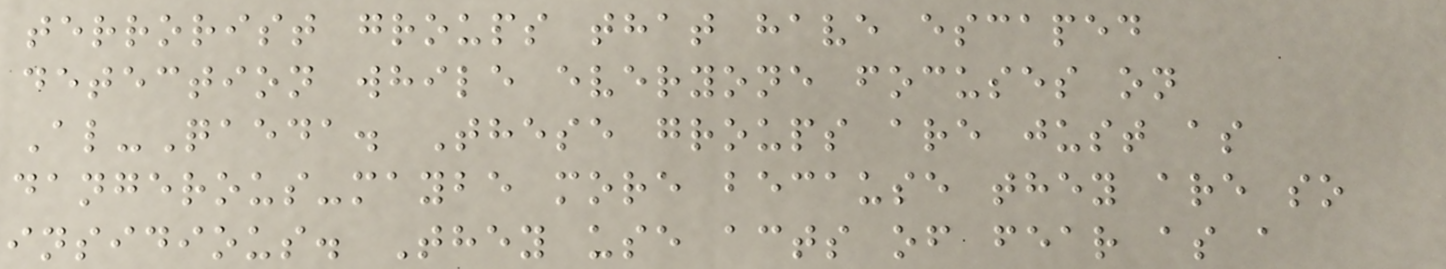terrorist groups that have escaped
detection while everyone focuses on
Al-Qaeda. These groups are just as
dangerous-maybe more because they are so
insidious. They use acts of fear as a
